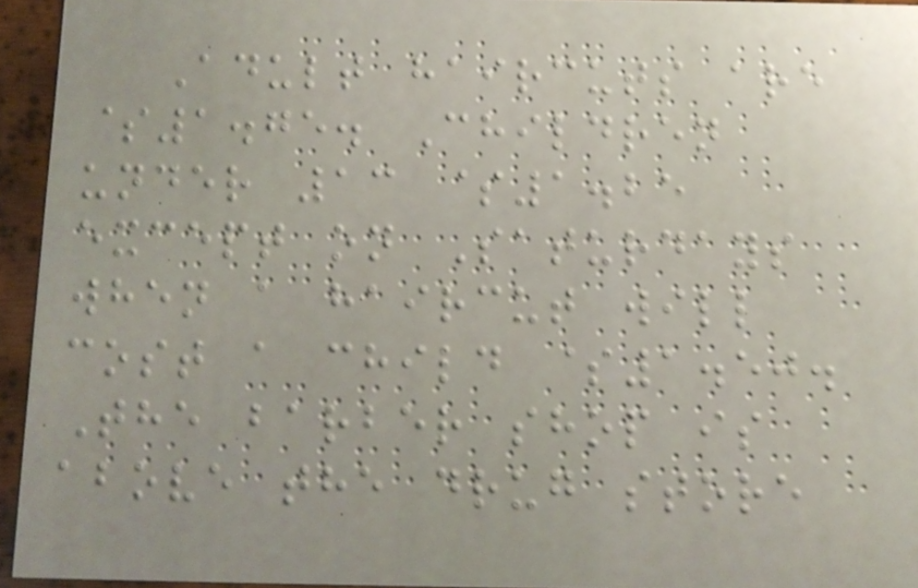Adult haircuts are
$1.75. Children
under 13 $1.25
except on Saturdays
when a haircut will
cost a child $1.50.
The barber shop is
above the drug store
